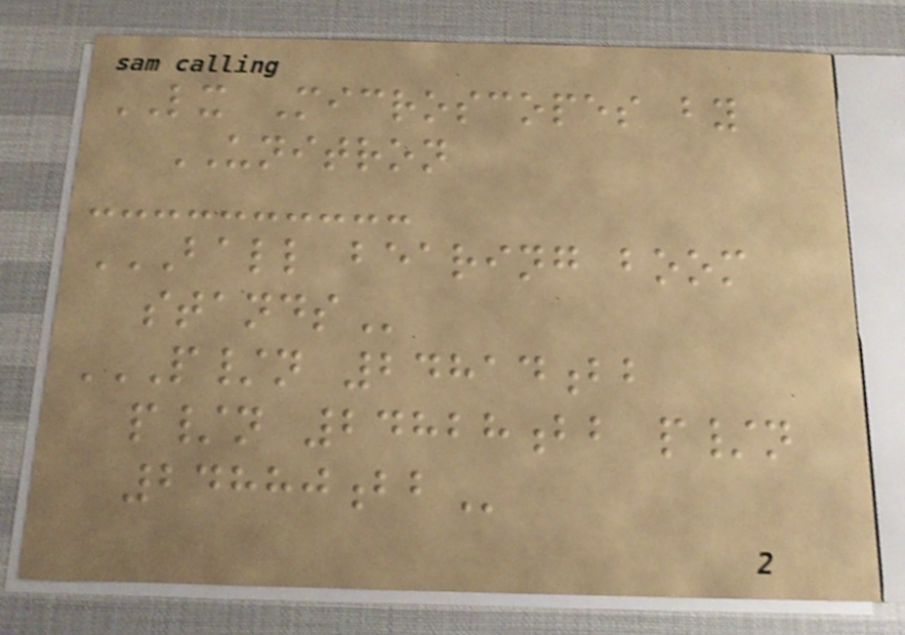LX Microscopes by
UNITRON
BALL BEARING BOOM
STANDS
P/N 24814BB
P/N 24828BB P/N
24880BB
